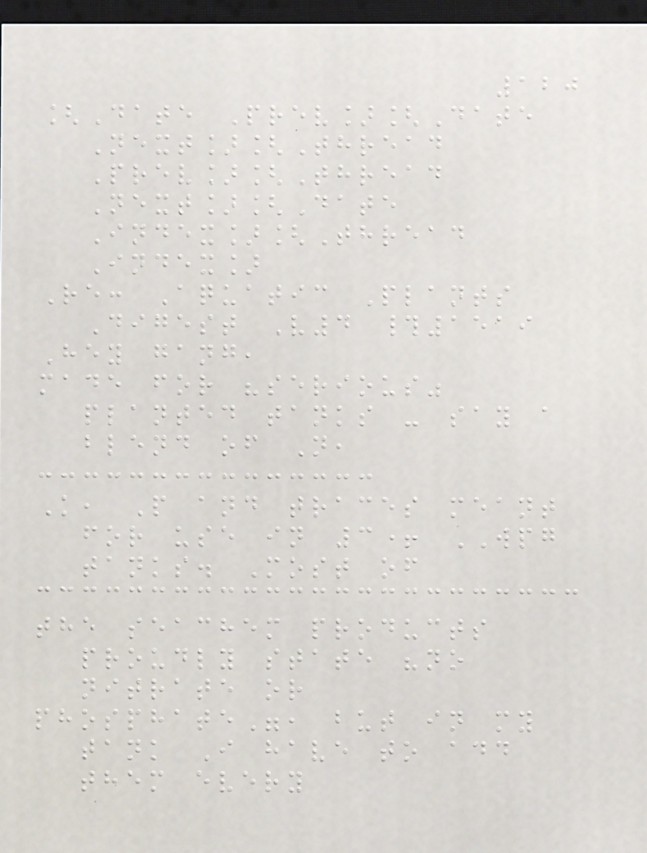120
[Date Prev][Date
Next][Thread
Prev][Thread
Next][Date
Index][Thread
Index]
Re: Aquatic Plants
Digest V4 #1519
Hey gang,
made for "serious"
planted tanks - say a
blend of N,
K, P and traces meant
for use in 3+ WPG
tanks. Most of
the seachem products
proudly state "no
nitrate or
phosphate", but in my
tank I have to add
them every
